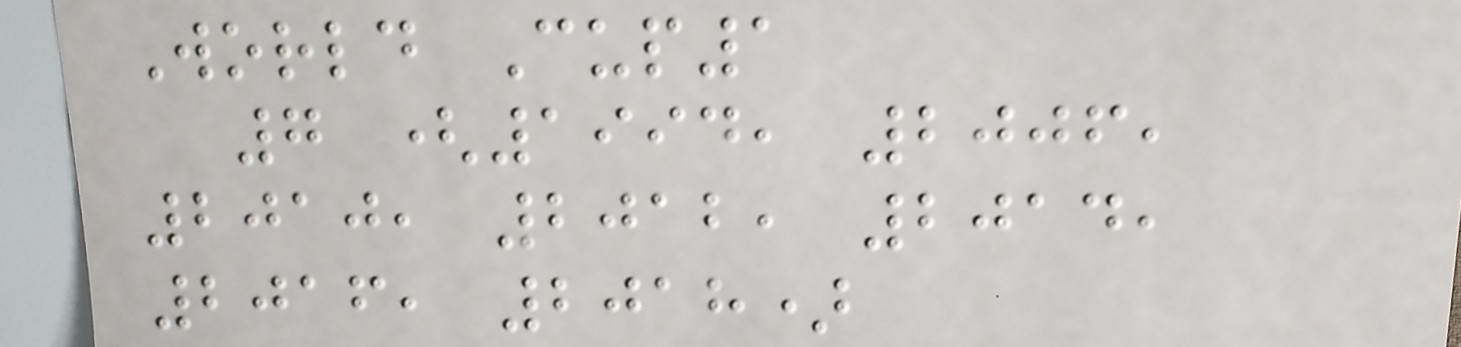World Cup1
7 (1994, 2006,
2010, 2012, 2014,
2016, 2018)
